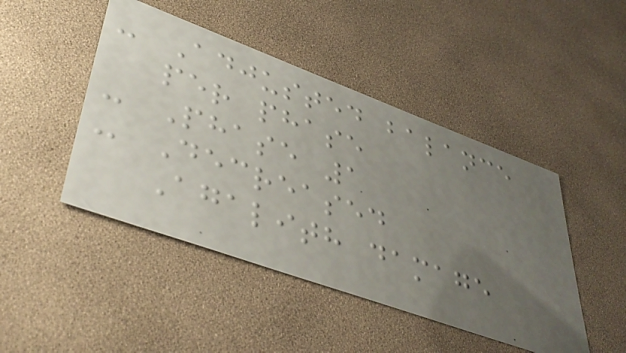- Adjusted balance
per phase
- Phase 1
- Decreased
Agalith damage
